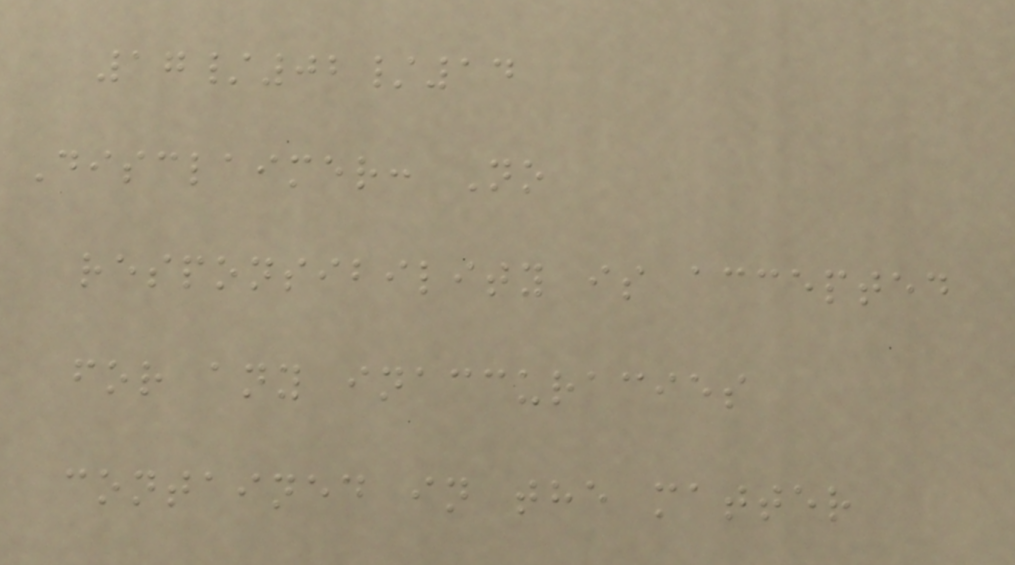17/02/14
Disclaimer: No
responsibility is accepted
for any inaccuracies
contained in the matter
